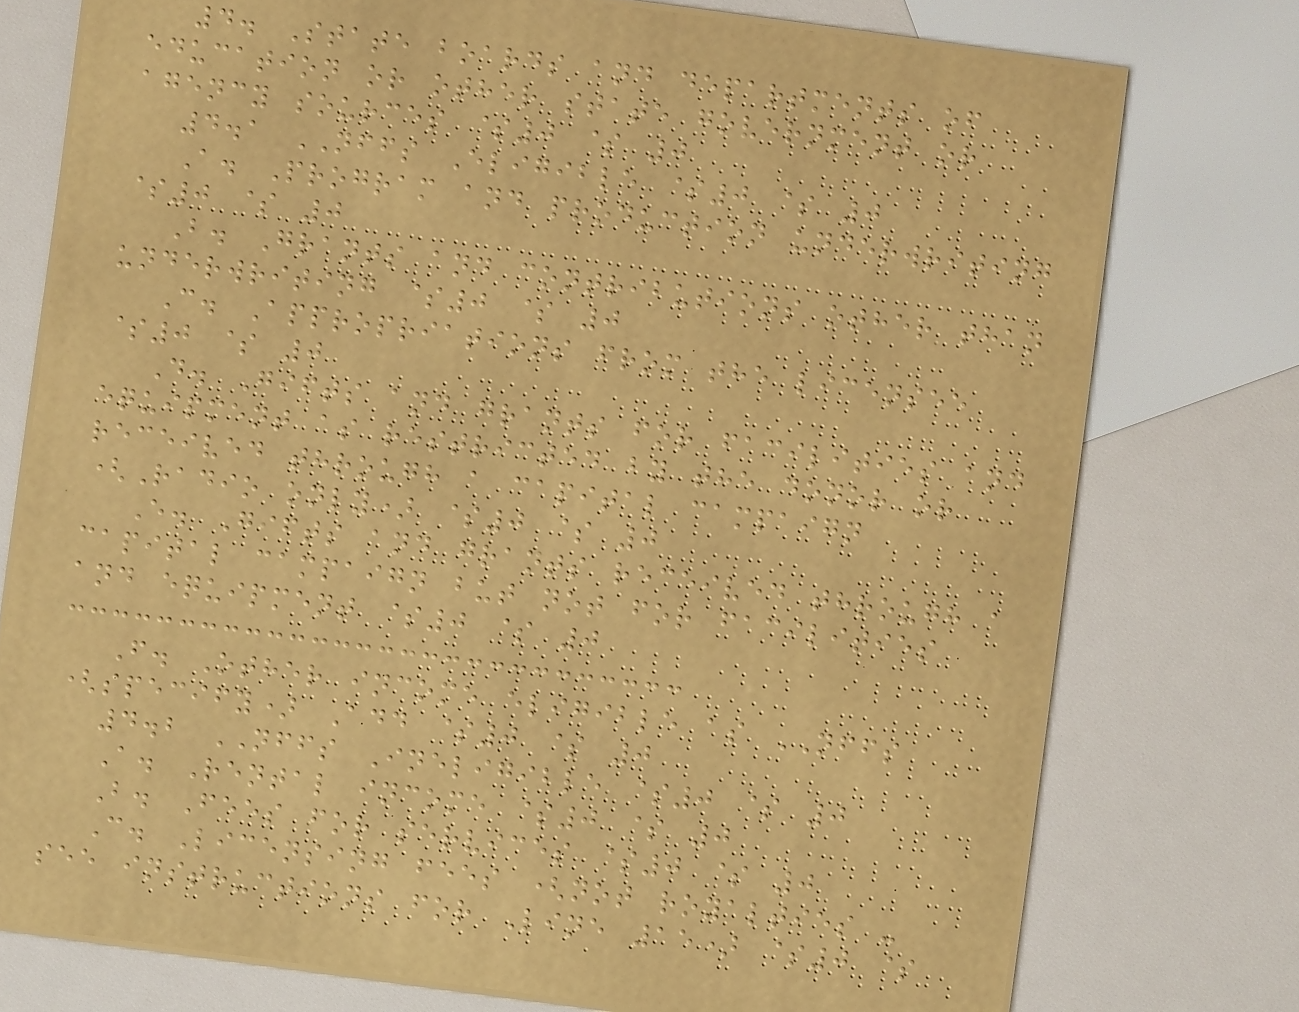4. State boards and departments of
education or other state government or
agency sources $0 $ 0
4.1 NFFS Eligible $0 $ 0
A. Program and production underwriting
$0 $ 0
B. Grants and contributions other than
underwriting $0 $ 0
C. Appropriations from the licensee
$0 $ 0
D. Gifts and grants for facilities and
equipment as restricted by the donor or
received through a capital campaign
(Radio only) $0 $ 0
E. Gifts and grants received through a
capital campaign but not for facilities
and equipment $0 $ 0
F. Other income eligible as NFFS
(specify) Add $0 $ 0
4.2 NFFS Ineligible $0 $ 0
A. Rental income $0 $ 0
B. Fees for services $0 $ 0
C. Licensing fees (not royalties -
see instructions for Line 15) $0 $
